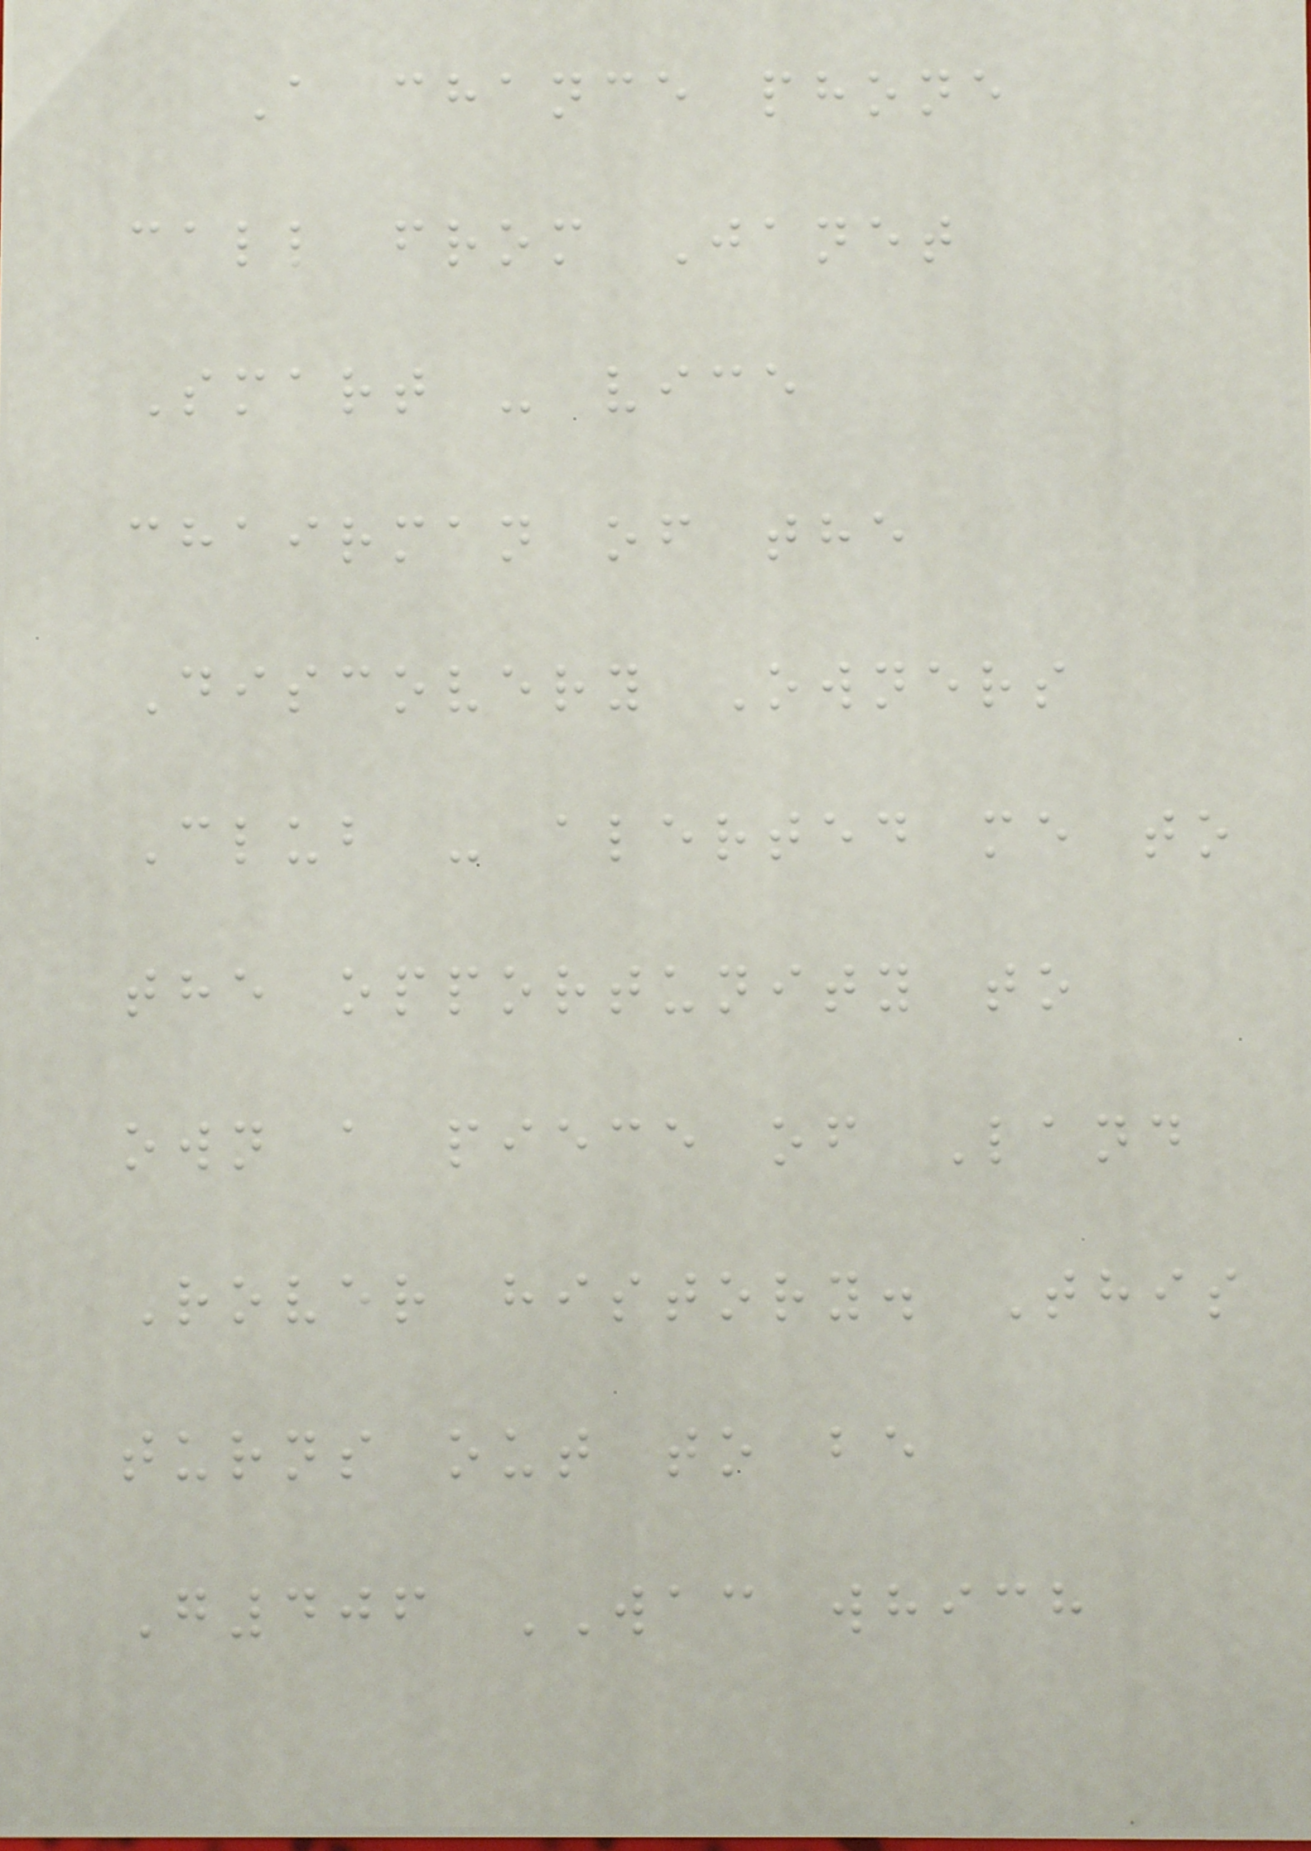A chance phone
call from Janet
Smart - vice
chairman of the
Discovery Owners
Club - alerted me to
the opportunity to
own a piece of Land
Rover history. This
turns out to be
G406 WAC which
